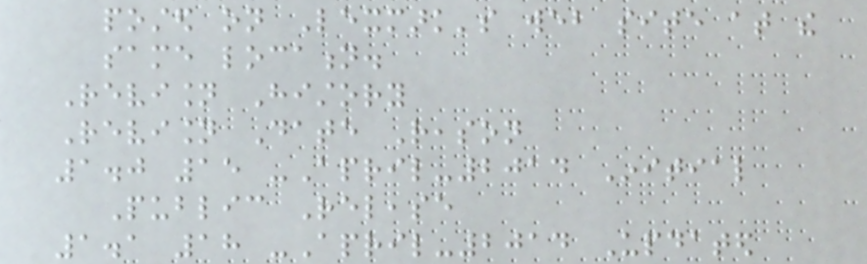posted on Lexmark's web site at the
same location.
Revision History
Revision Date Reason
1.0 15 -April-2014 Initial
Public Release
1.1 18 -April-2014 Updated
